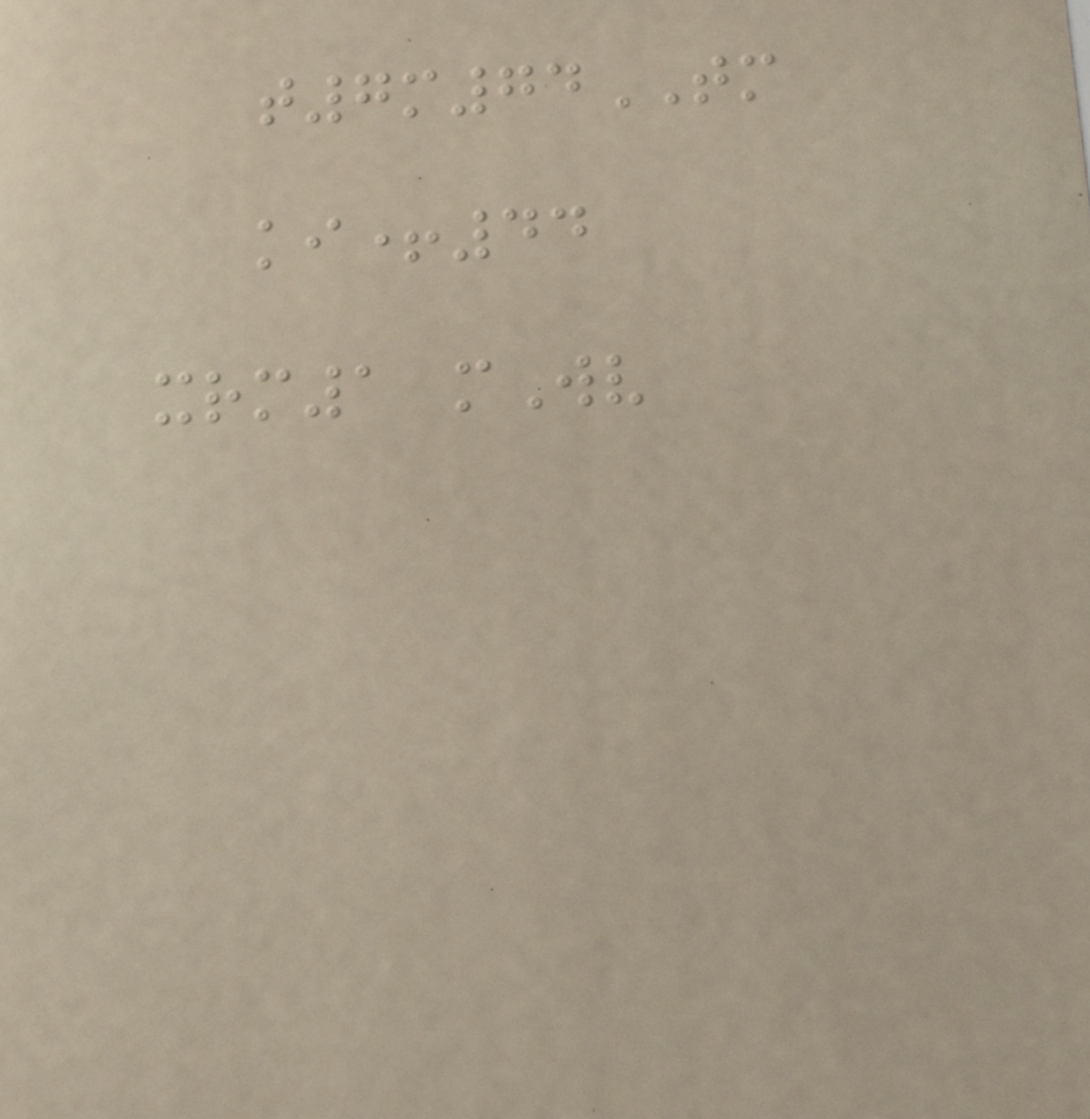t7m74TM
ki+44
xrm1 mWv
